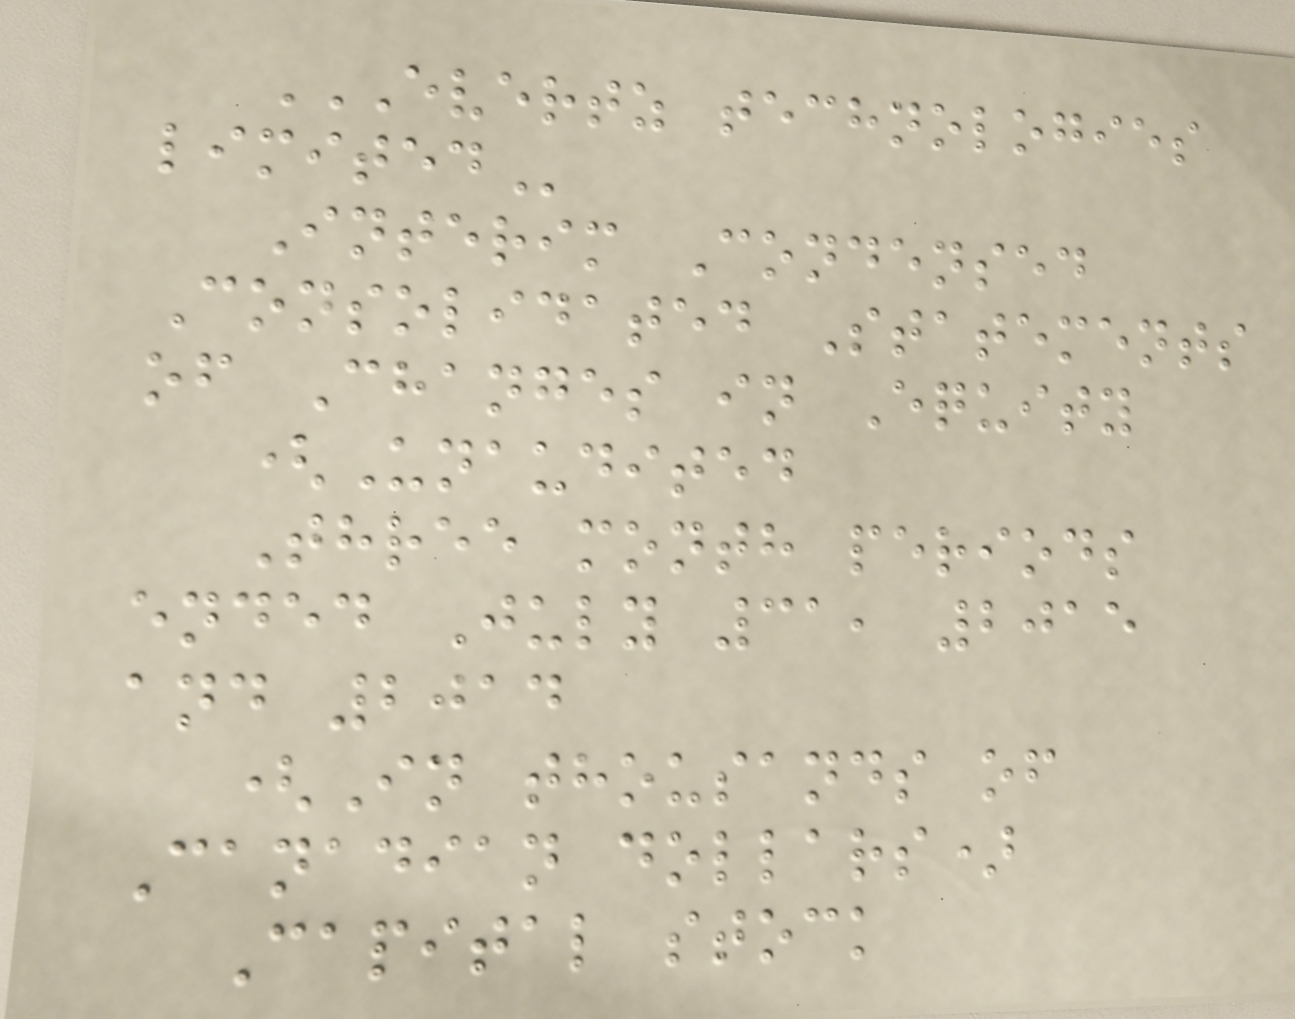EVERTZ TECHNOLOGIES
LIMITED
Interim Condensed
Consolidated Statements
of Changes in Equity
(Unaudited
Three month periods
ended July 31, 2015
and 2014
(In thousands of
Canadian dollars)
Capital stock
